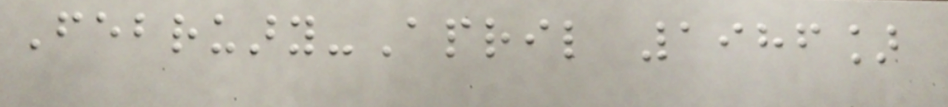February-April 1986]
